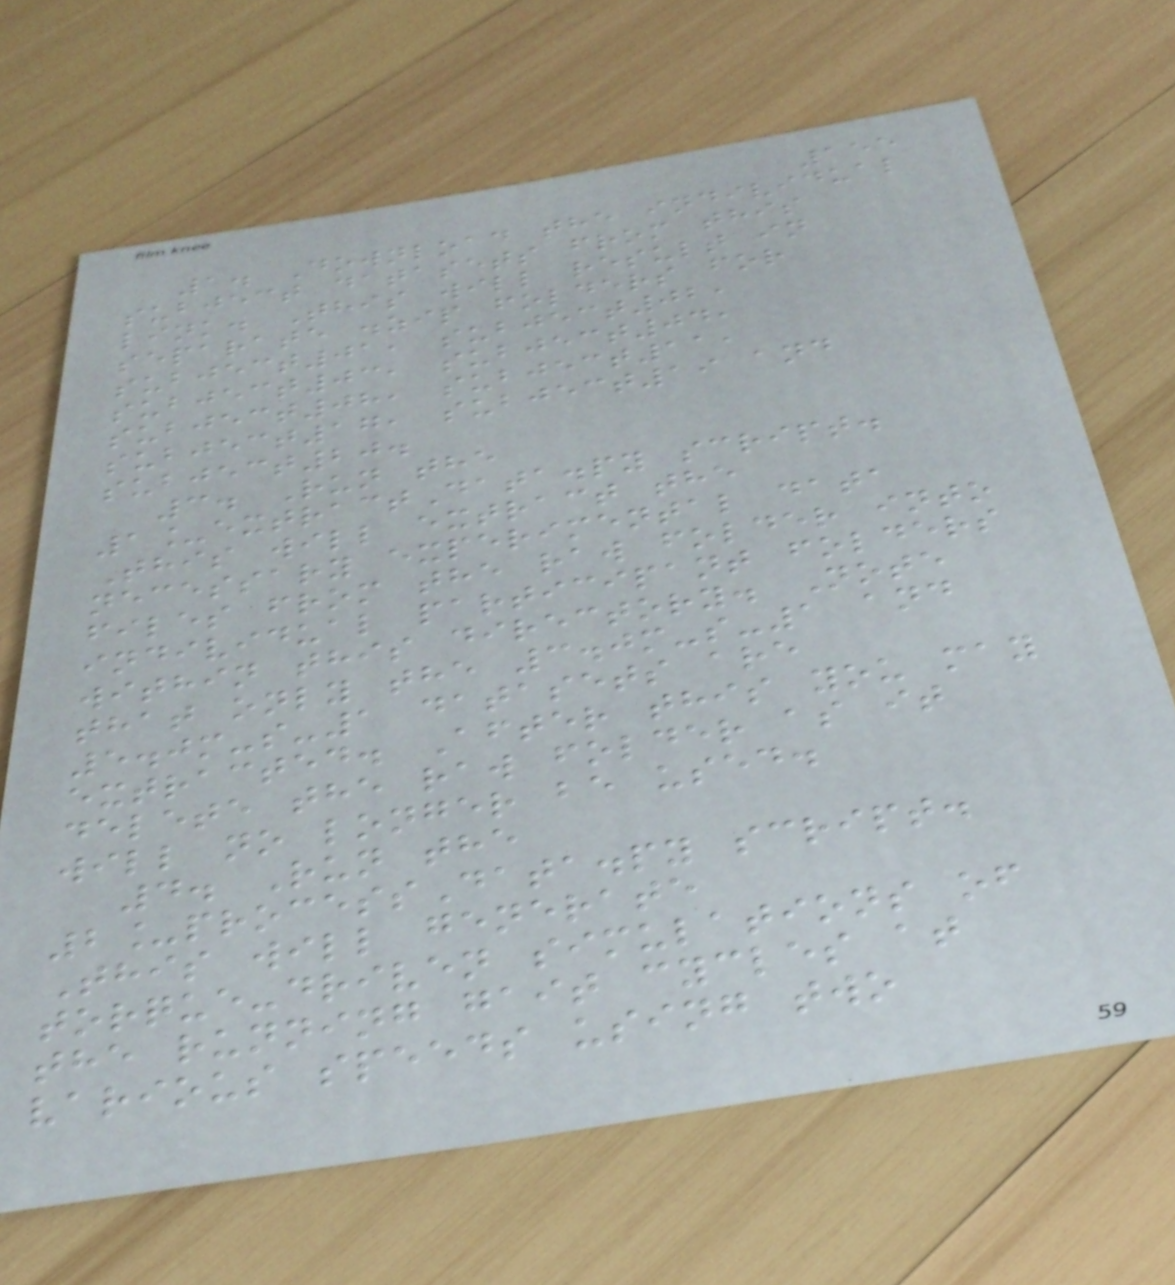155
1. Download the individual
subject datasets from this
link. This will result in
separate .zip folders for
subject01, subject02,
subject03, subject04,
subject08, subject11,
subject17, subject19 and
subject20.
3. Run the
1_extractData.py script.
This will extract the
necessary experimental data
files from the raw folder into
individual participant folders
within this directory. Note
that only the 3.0m-s-1 and
5.0m-s-1 datasets are
extracted. After this you may
delete the raw folder as it
will no longer be used.
4. Run the
2_processData.py script.
This will generate
torque-driven simulations of
the running gait cycles at
various speeds using two
